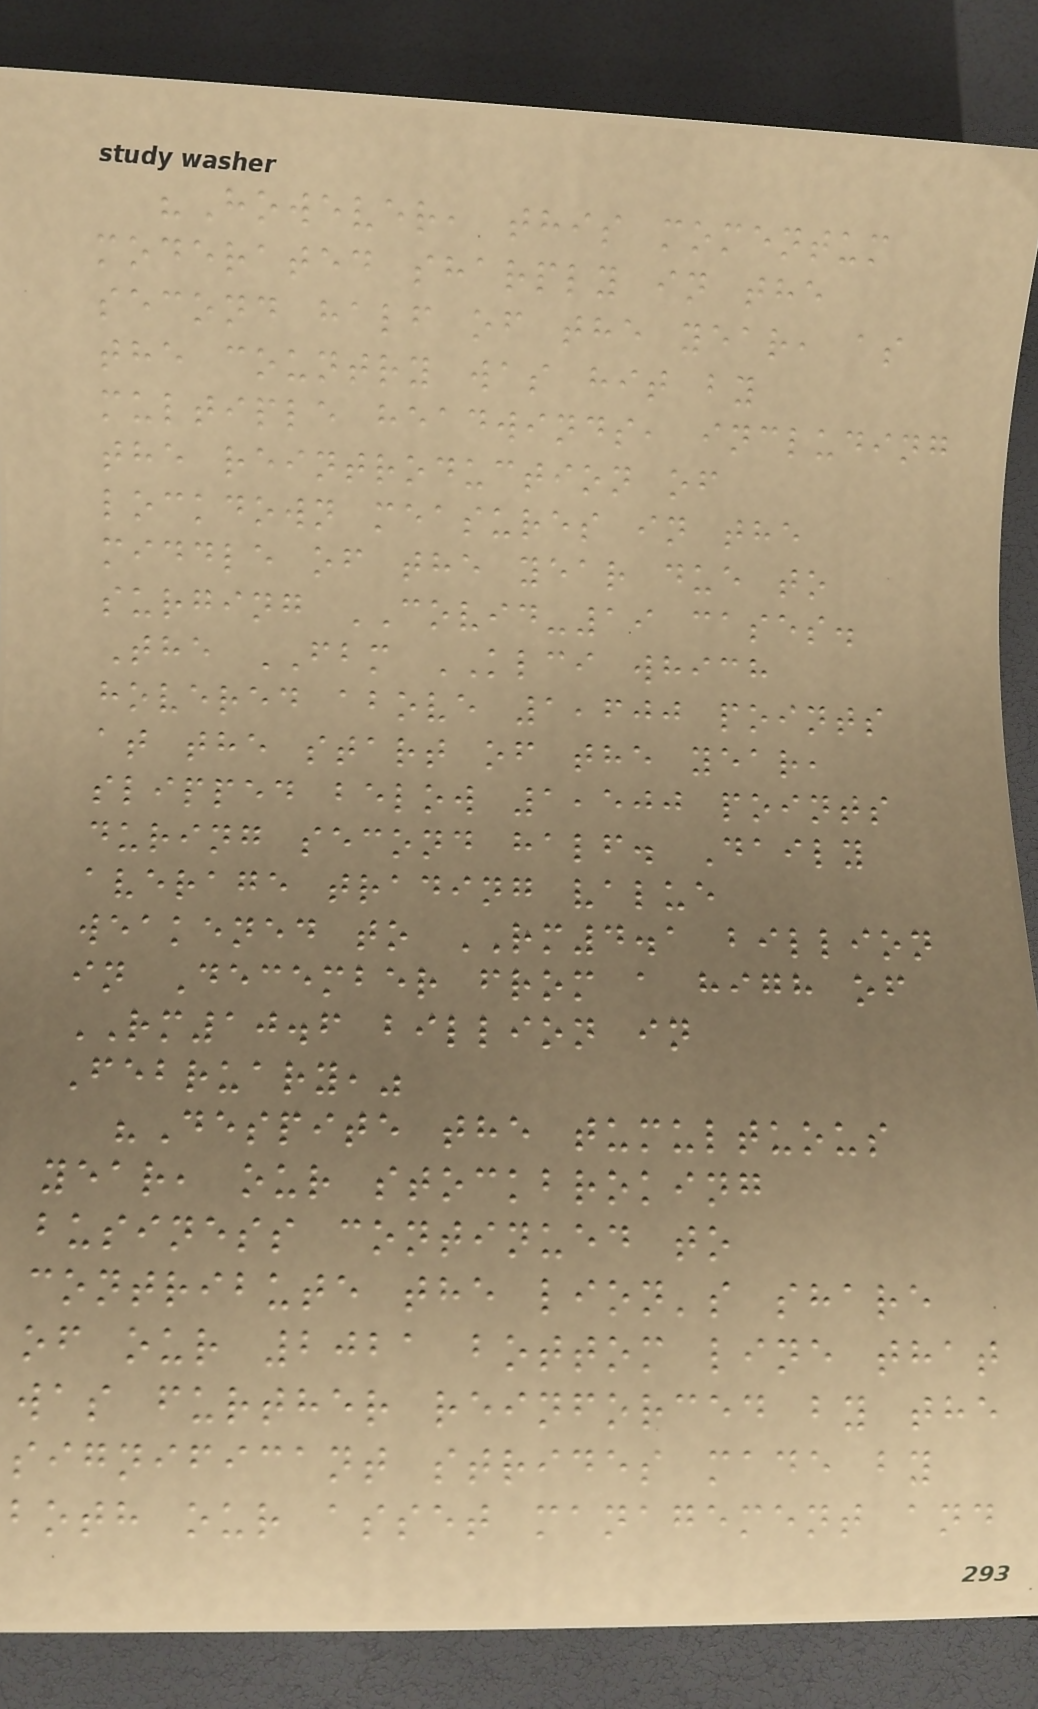"However, this momentum
moderated sharply in the
second half of the year, as
the country was hit by
multiple headwinds, including
the reintroduction of
lockdown measures in the
middle of the year due to
surging COVID-19 cases.
The FBM KLCI which
hovered above 1,600 points
at the start of the year,
slipped below 1,500 points
during second half. Daily
average trading value
weakened to RM4.1 billion
in December from a high of
RM10.6 billion in
February,"
"Despite the tumultuous
year, our stockbroking
business continued to
contribute the lion's share
of our 2021 bottom line that
was further reinforced by the
significant strides made by
both our asset management and
